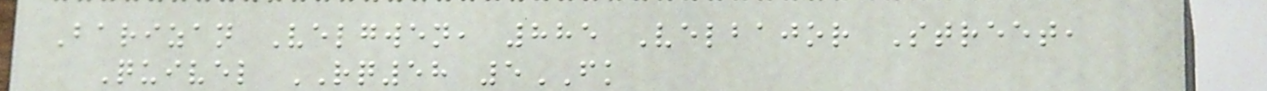Barizan Velgwen, 885 Velbajor Street,
Quivel RQ58 5FK
